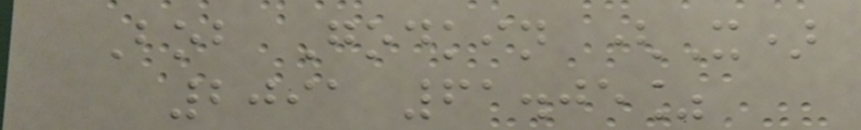Bob Godkin (X)
2091 61.05%
